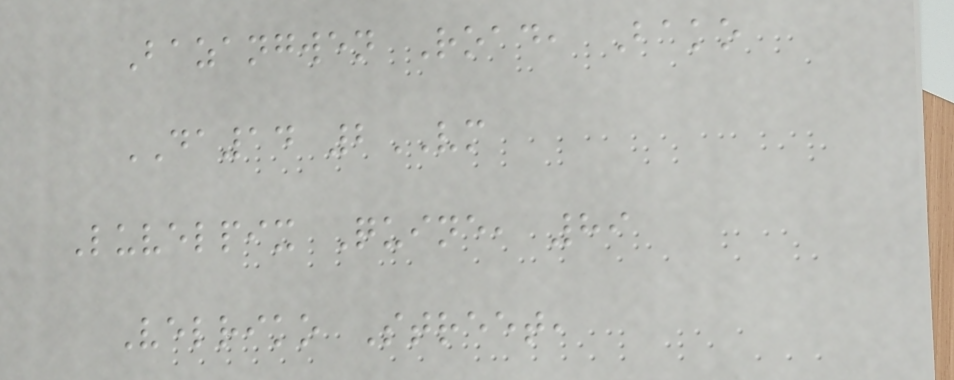Bazangwen Road, Bako
DA14 2VM
Luvelpix Quine, 89
Velriko Street,
